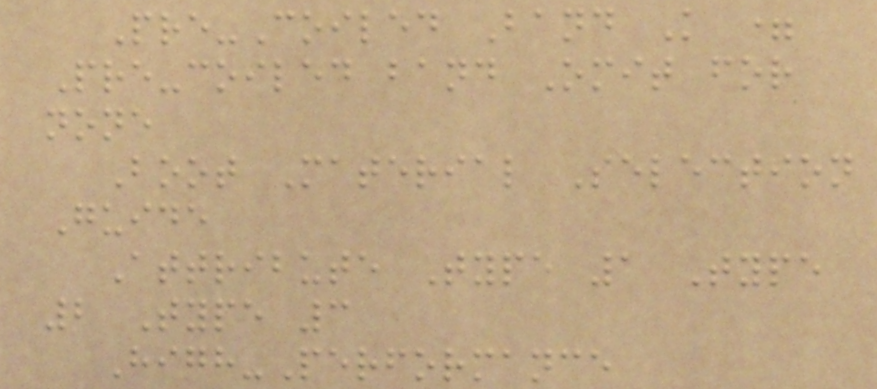Pre-Coiled Band K =
Pre-coiled band Omit for
none
Boot Material Selection
Guide
Attribute Type 1 Type
2 Type 3
High-Performance
